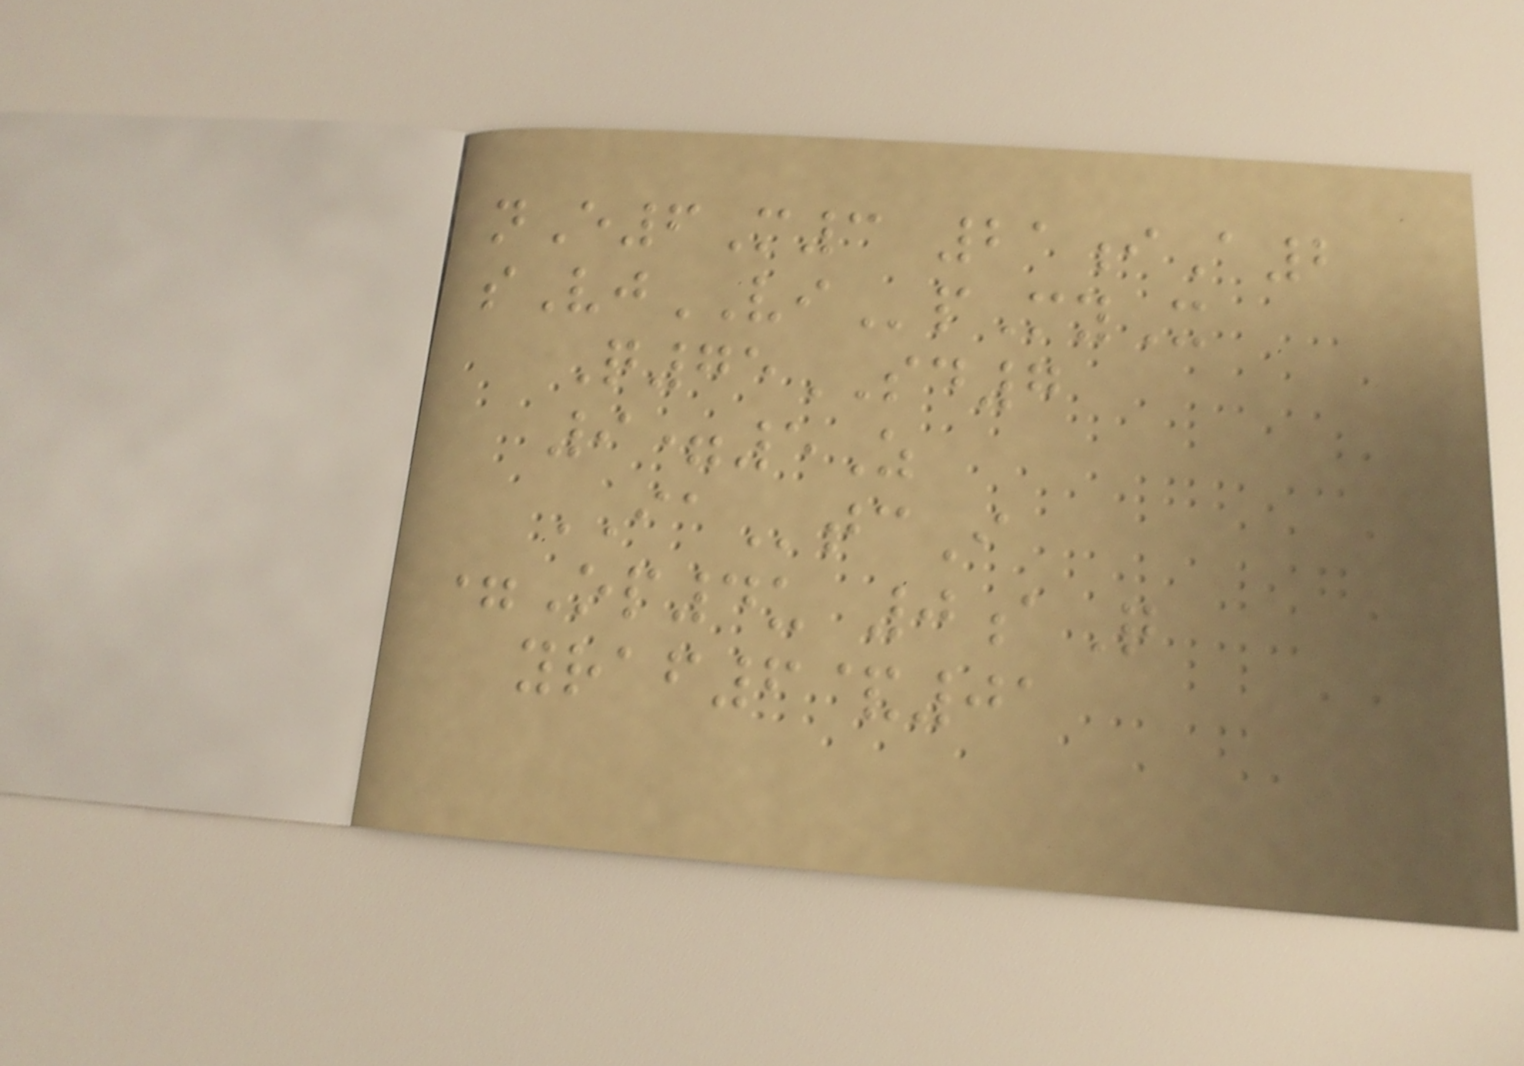nE6M3 21iA2
sVjVIpMyX
Q75SD7
9=5Z
IAtcI
=Op4u 0aQ
yraf6&01
